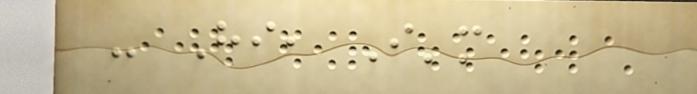- Hi, I'm
